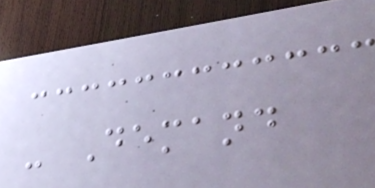- Demand
